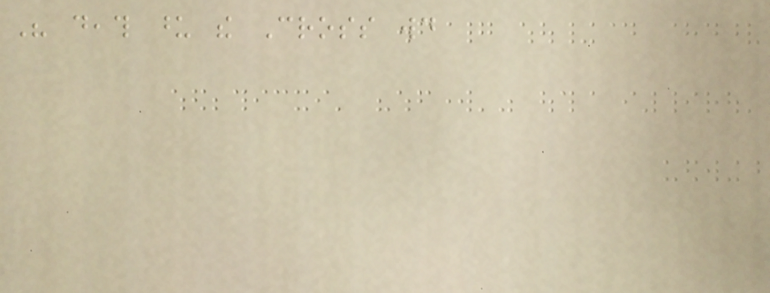His death upon the Cross would
